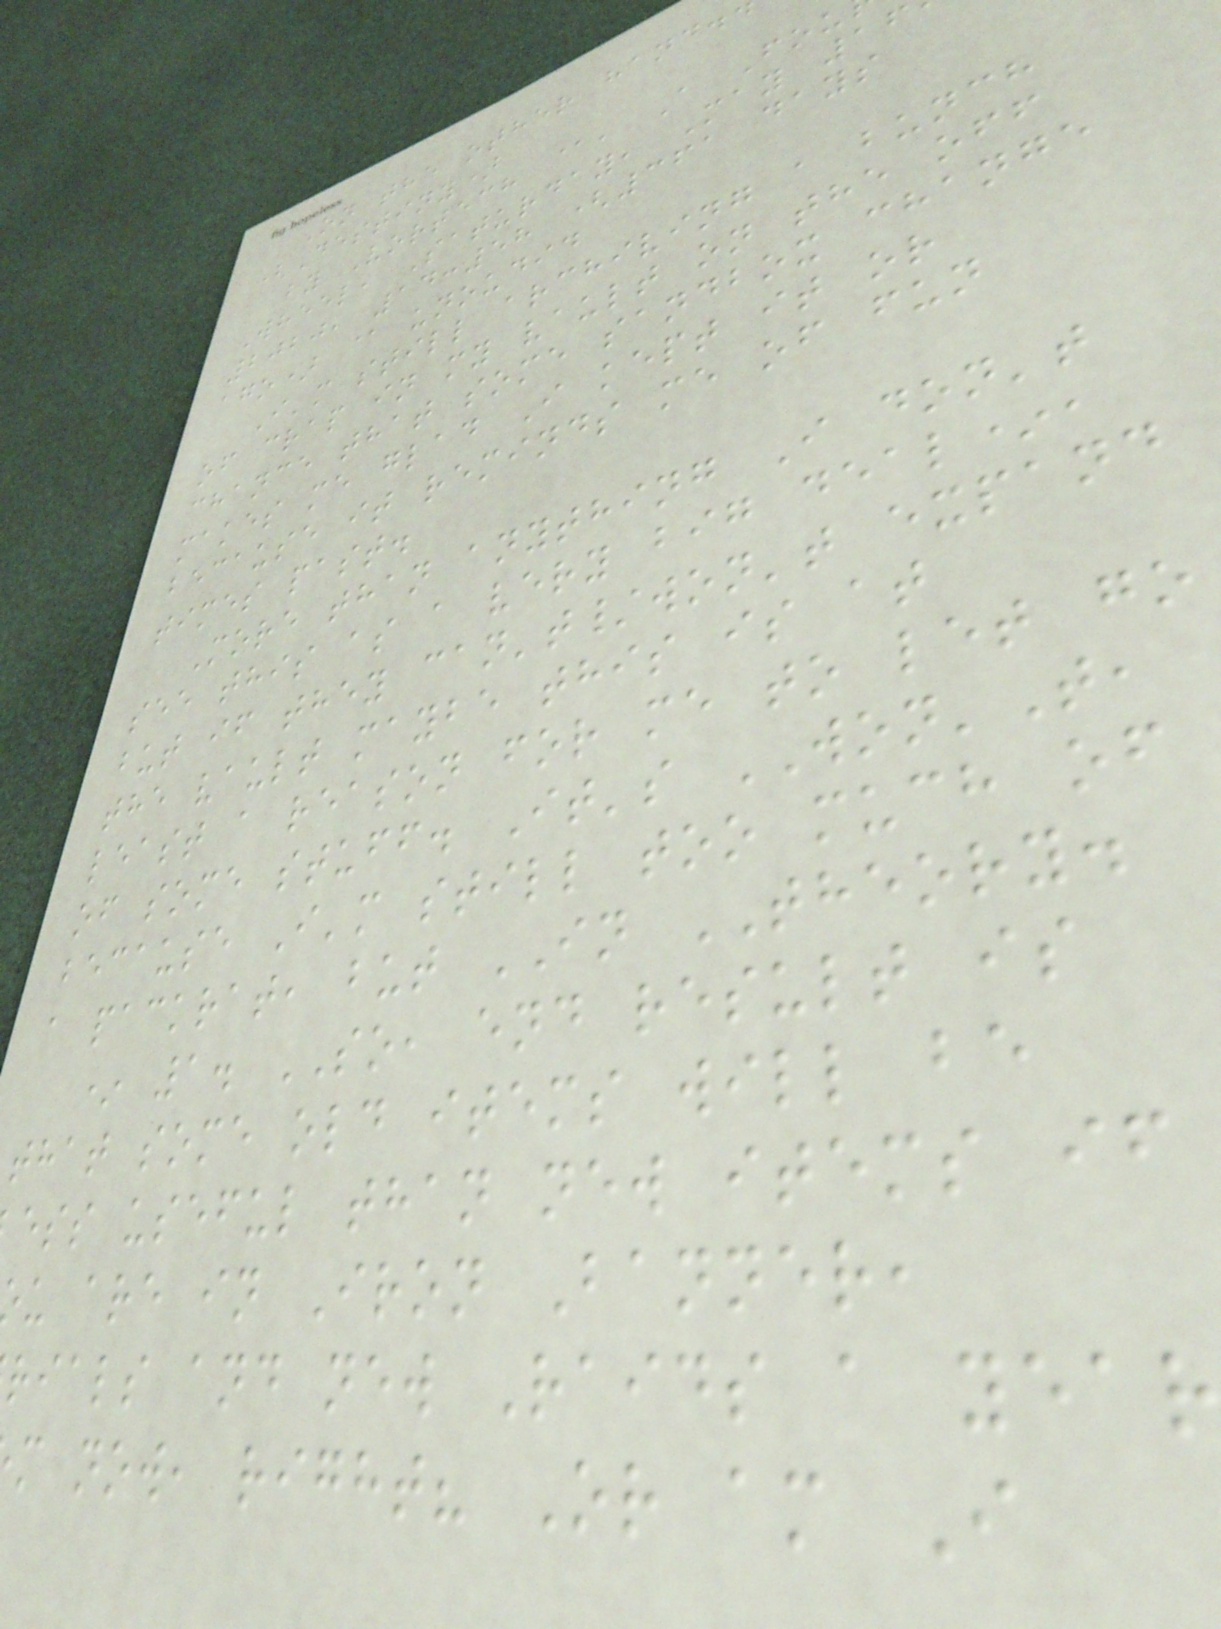On the other hand.
(Destiny)
by Vortech @, A Fou
Wheel, Saturday, May 16
2020, 14:58 (361 days
ago) @ unoudid
I'm still archiving a bunch
of crap in my vault on the off
chance that some sandbox change
makes me glad I kept it or
because it reminds me of fun
times past.
More than anything I don't
see this as a very big deal*,
but if they can't/won't expand
the vault maybe this is at
least a reason for me to let go
of some stuff. It's WON'T,
because I'm still too much of
a packrat, but IN THEORY.
* 1. SO, end result is
that some old items will be
ess useful than new items if
u are in Iron Banner,
rials and new Raids a yea
m now, right? Or am I
